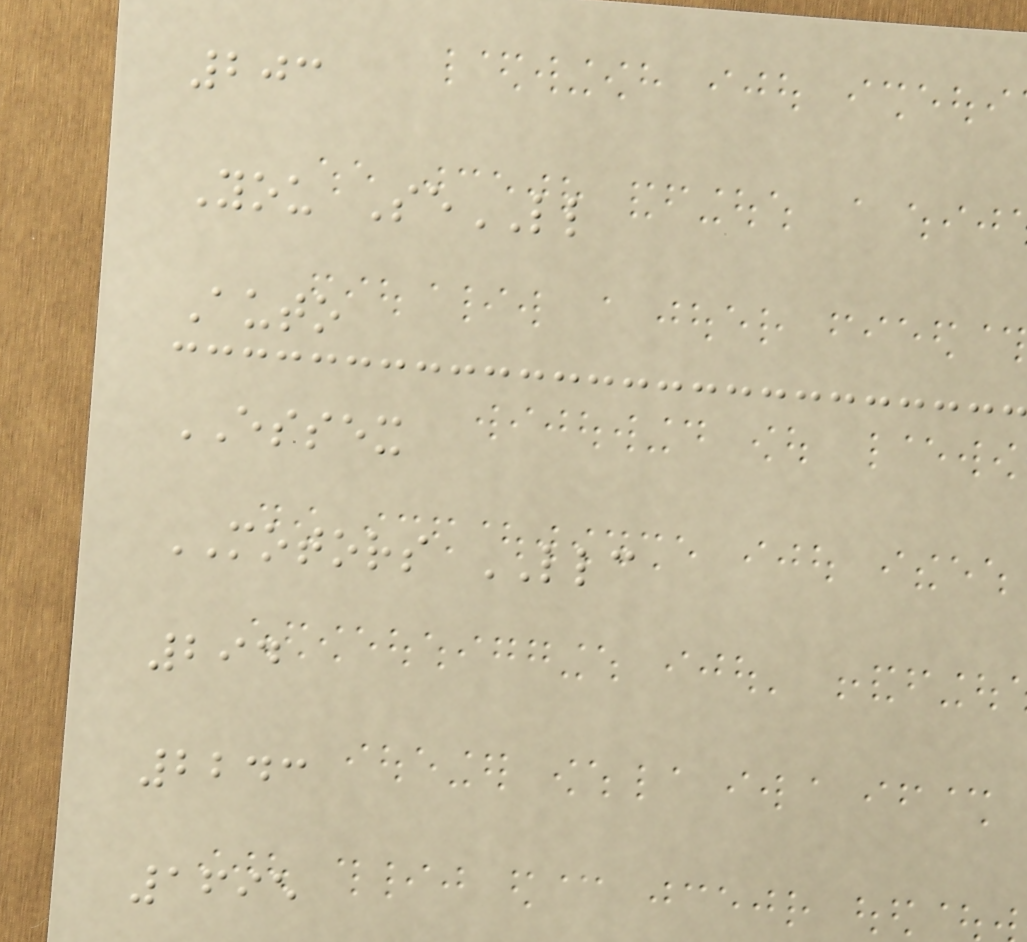203
You SeLL
Auto
ESSEX
MOTORS LLC
294
2243
1695
